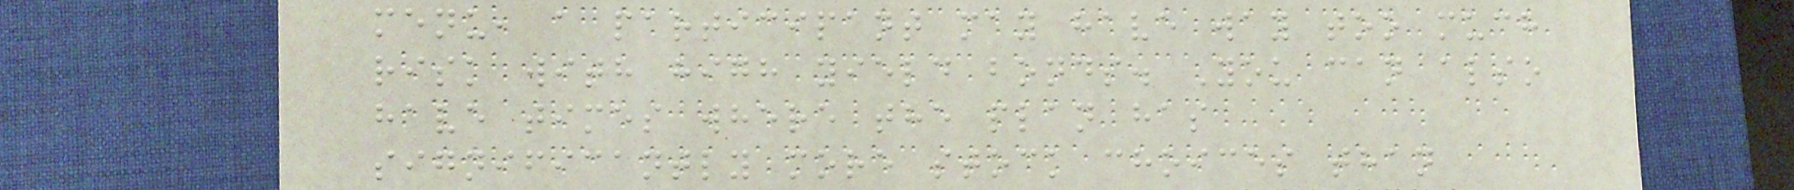menu, a participant may have way too much
risk with high yield bonds. You can also
have times where the plan has
significantly more stock choices than
